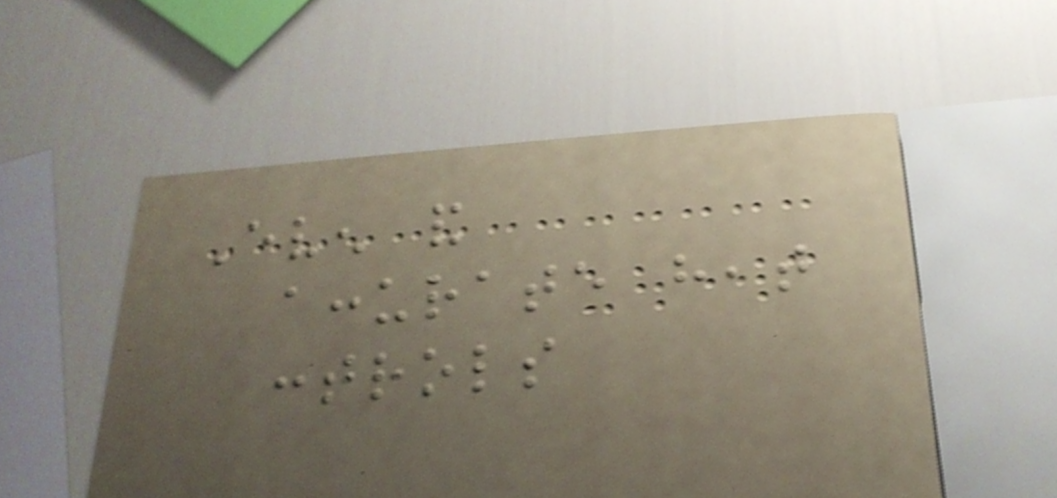Even and
accurate heat
controls
